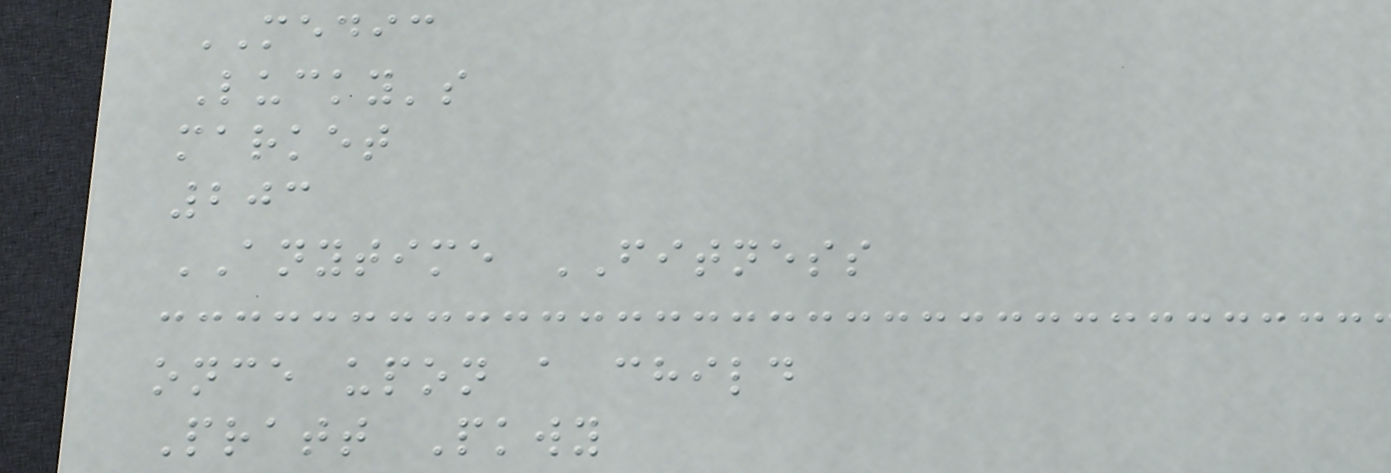MEDIC
Lucky's
market
203
ANYTIME FITNESS
once upon a child
Pratt Pkwy
